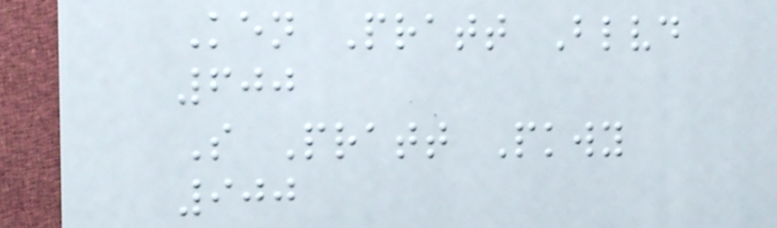Ken Pratt Blvd
600
S Pratt Pkwy
900
